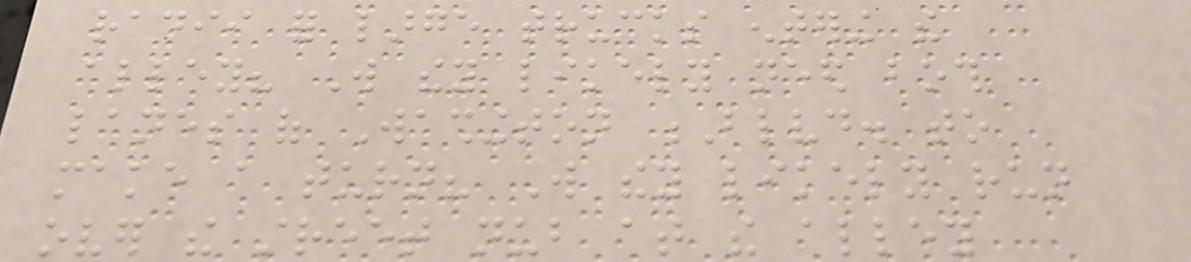radii for large trucks entering the
alley? Will they likely need both
lanes of Washington Blvd. to
make a turn? Will they likely run
over the street nub at the alley
